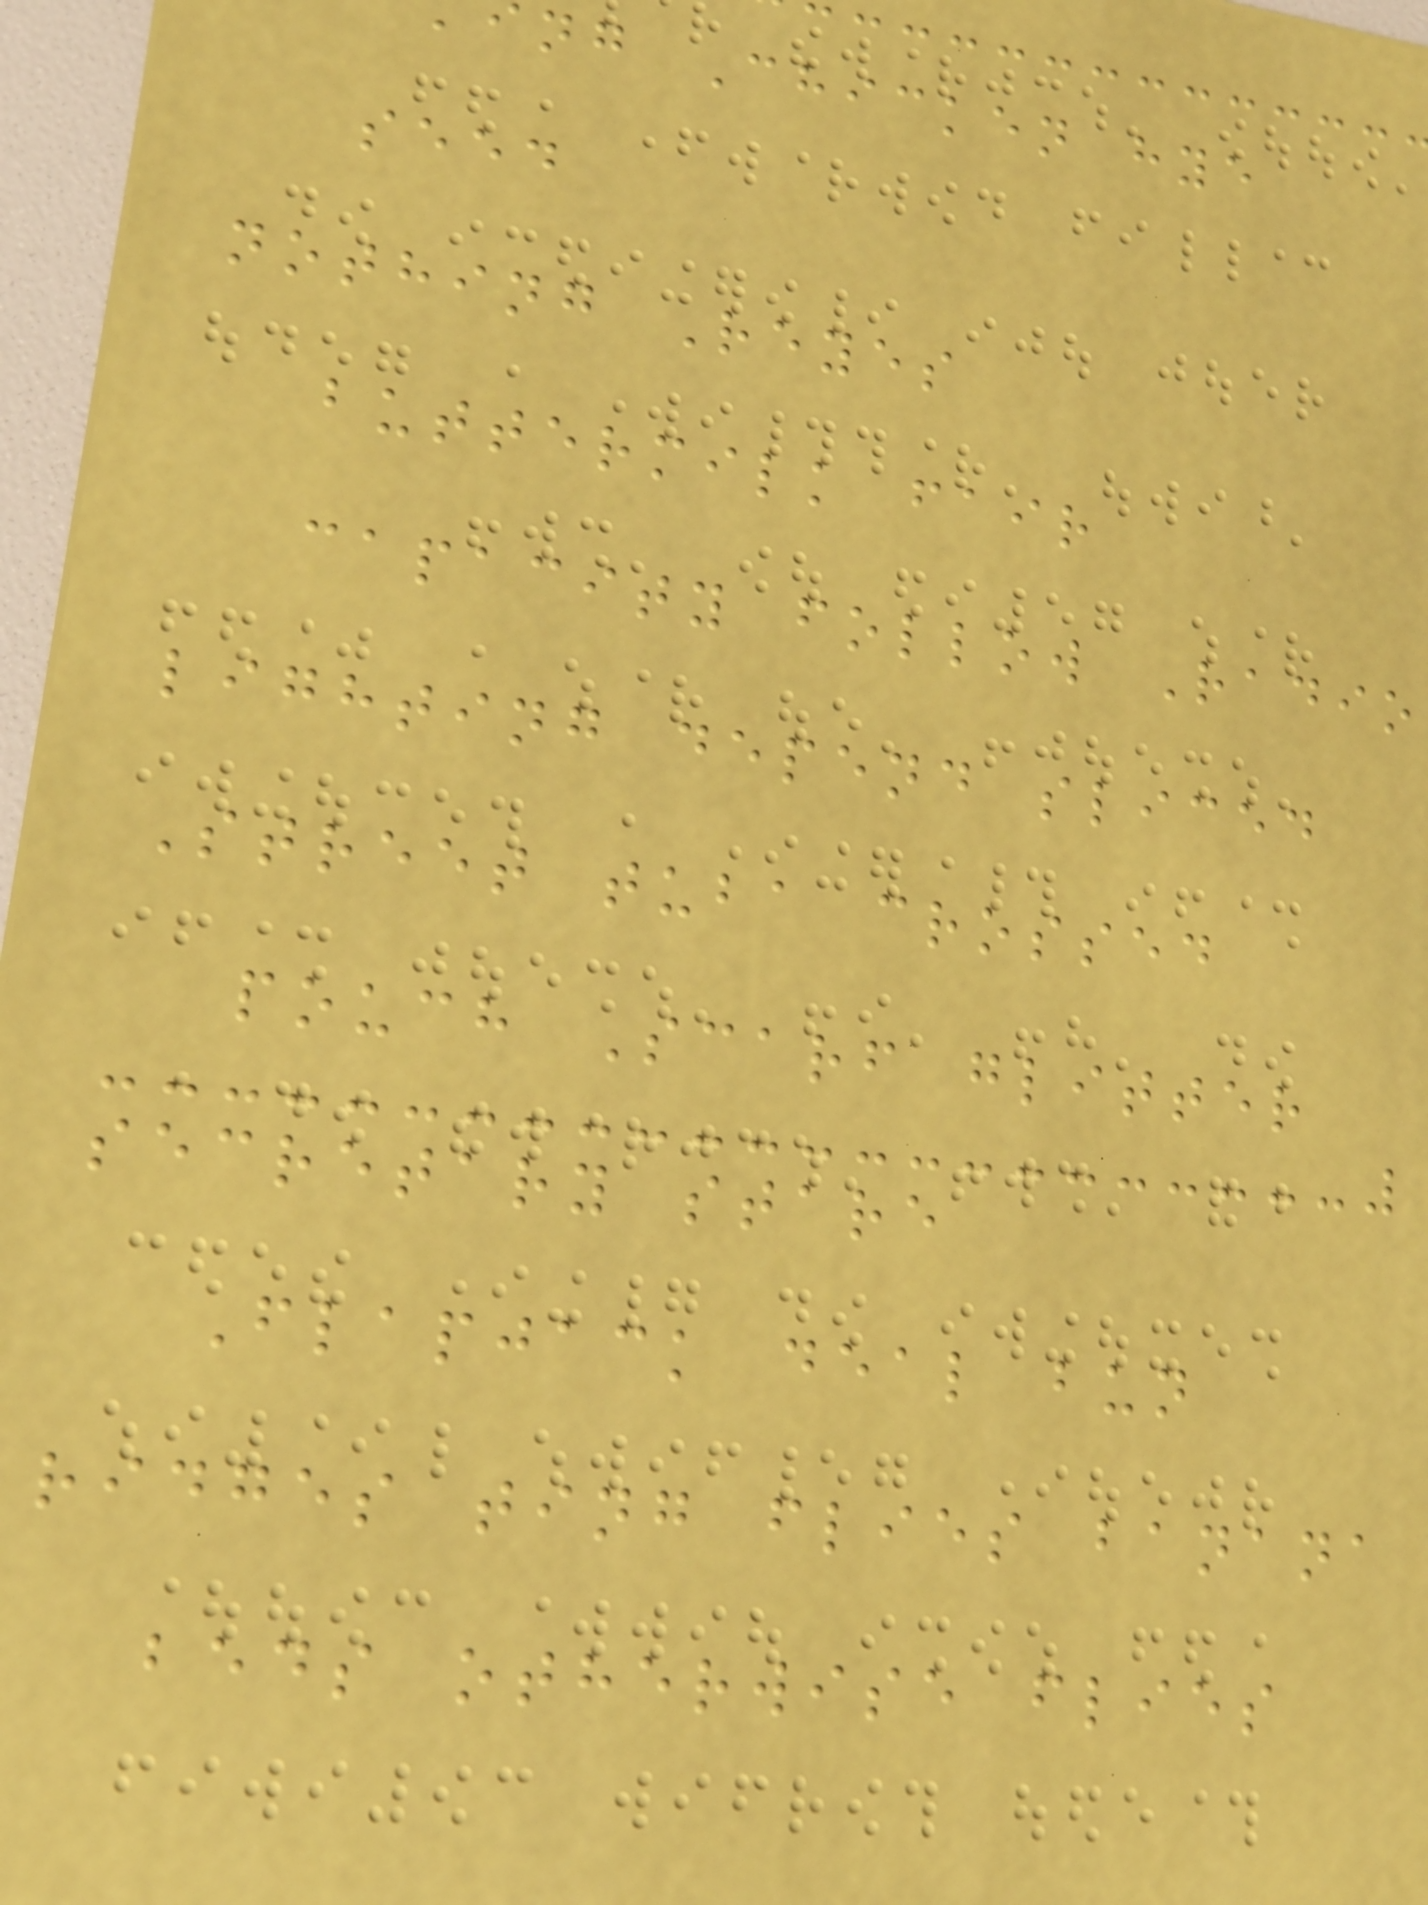ng Chicken hye
seed
nothing Reyes
buttermilk fair
capacity follow Radio
lighting depend sliced
Street tuba crossed
pouch Scarf glitter
secretary stare
Flapjack deal bun
ridges ting flies banana
beds otherwise flies
